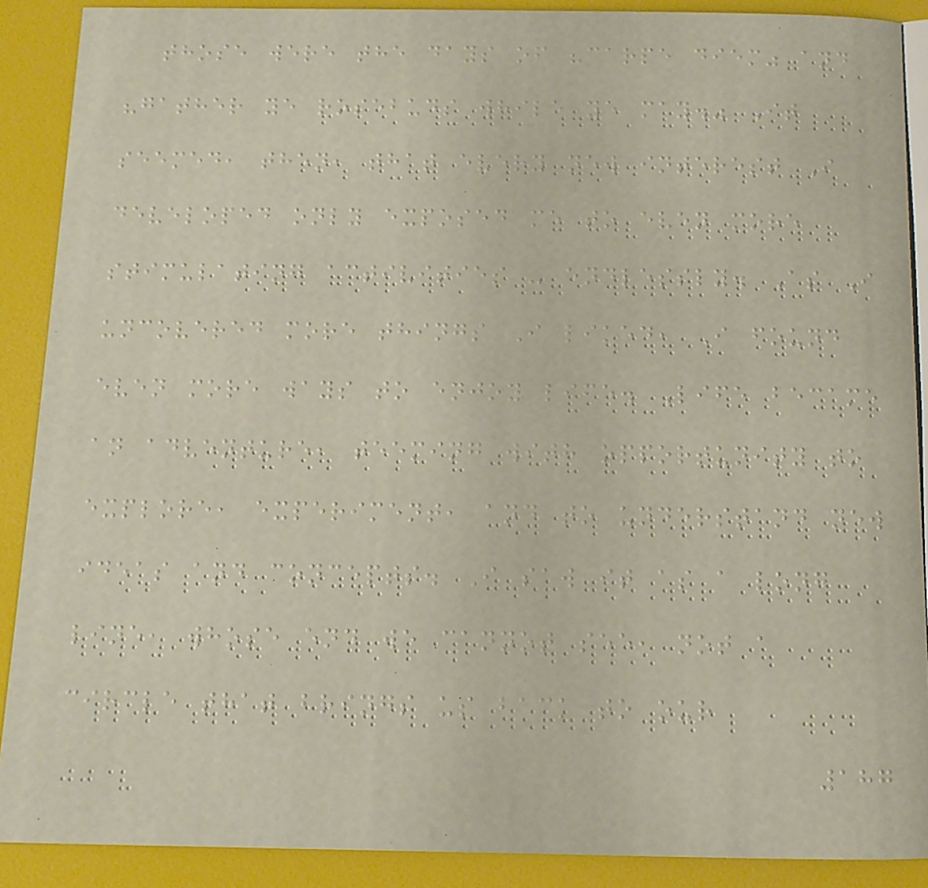those were the days of "carpe diem" and
"gather ye rosebuds while ye may." It
seemed, then, that every new interest I
developed only exposed me to even more
stimulating activities - endlessly. As I
uncovered more things I liked, I found
even more ways to enjoy life. Life became
an adventure, teeming with opportunity to
explore, experiment, and to understand new
ideas and concepts. I saw it as a long
line, whose end we cannot see, not a
circle that brings us back to our
187
